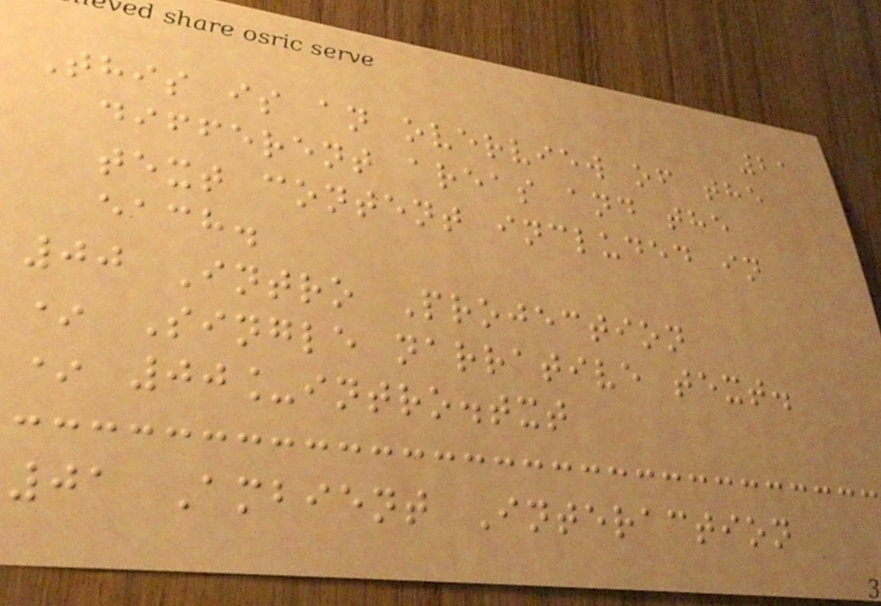21
This is an overview of the
different areas and the
text content included in
each.
00 Intro Projection
* Single narrative text.
* 00_intro.txt
01 Ambient Interaction
